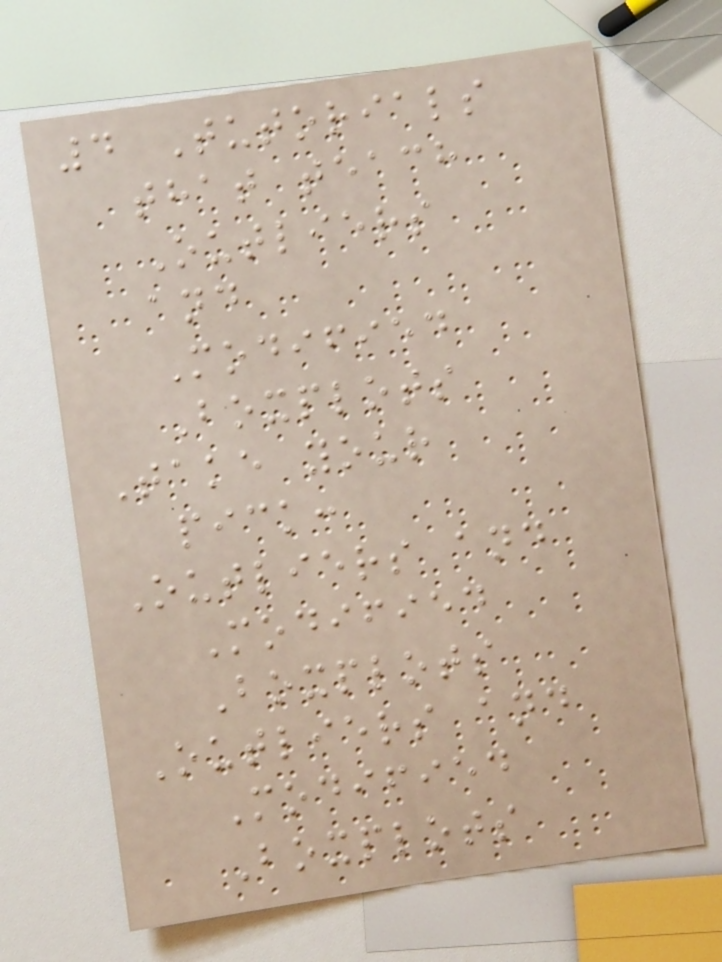4 Tutorials
that teach
Outliers
and
Modified
Boxplots
Take your
pick:
Outliers and
Modified
Boxplots
Outliers and
Modified
Boxplots
